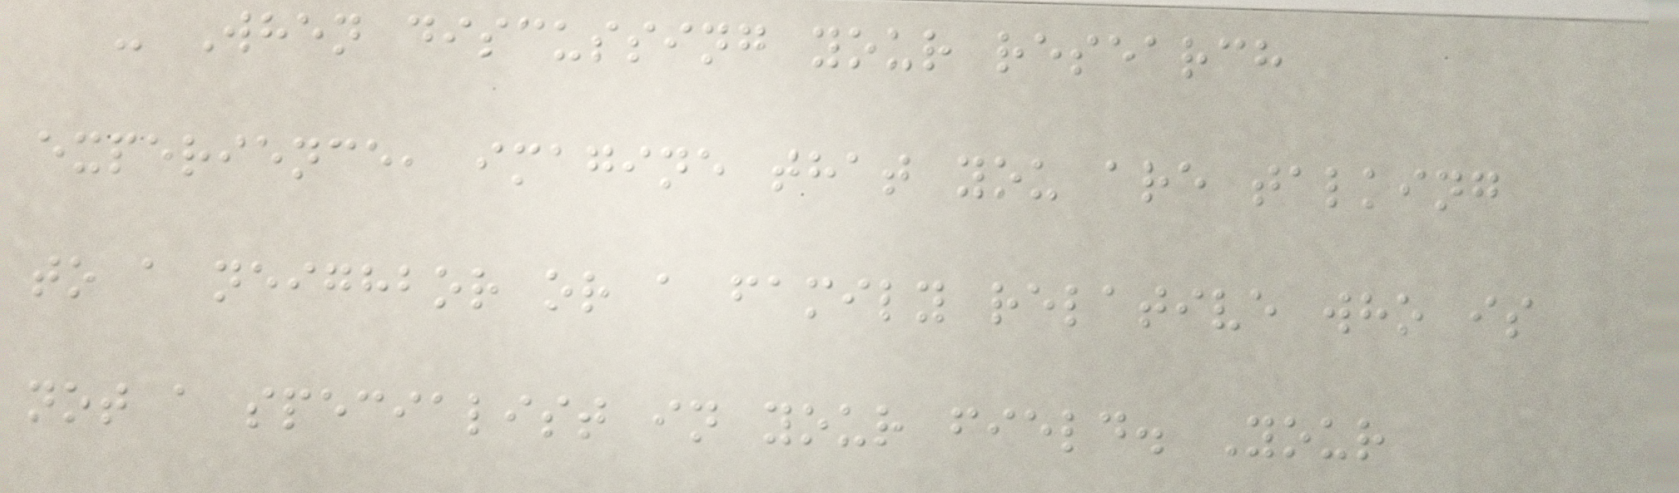- When discussing your research
experience, imagine that you are talking
to a neighbor or a family relative who is
not a specialist in your field. Your
